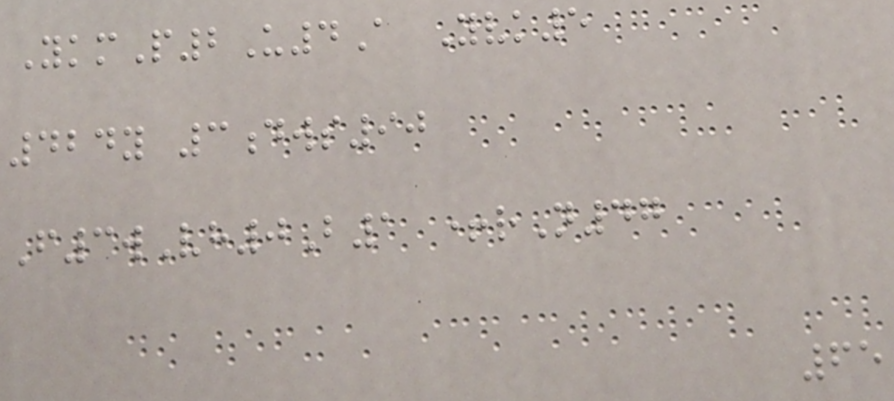YkmP2U4A Yvk5
424y 3dws90
F3wVh0B1 +rN47
65
